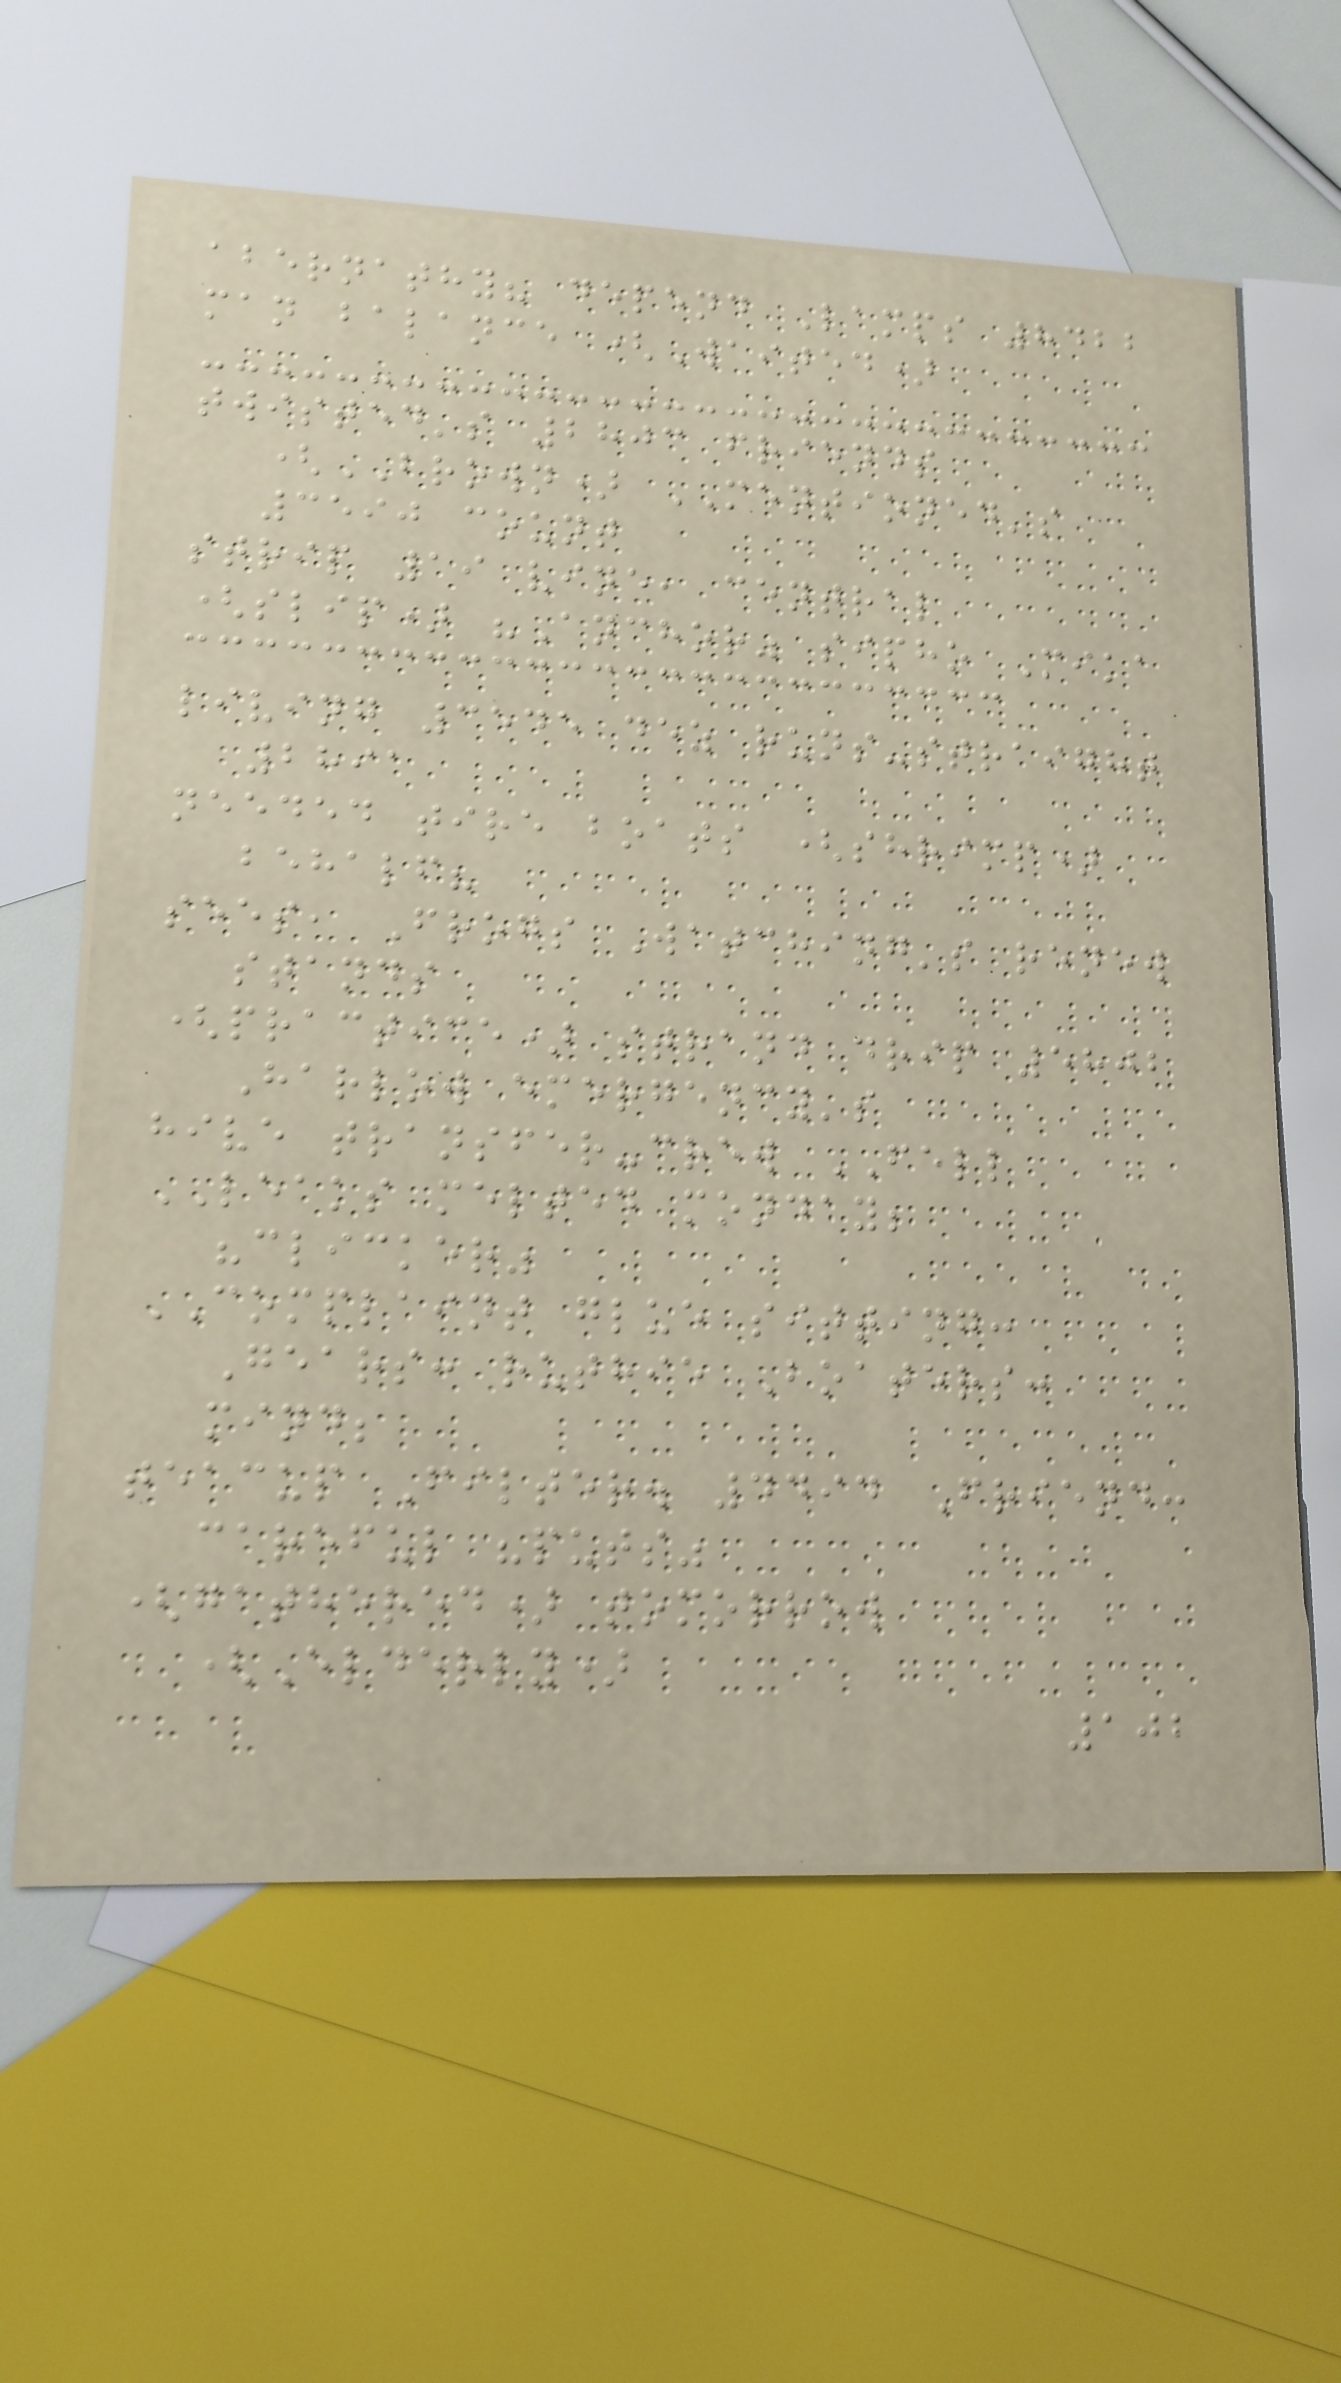abernathy? depend Lamps 8422
man balance (Waited)
twisted's 2803 friends
(BROWN) MENTIONED's
3590 count
strip 19 vine, central
(slip) "Anchor" sipho Mika
living 3545 dez runs-straight
2891
needed tire boats (shrimp)
behalf?
sees, Frogs Watching's renew
stands
(practice) strand drip 5802
Harlow emergency's
hive transfer-crew FELL
LEAKS melted monday;
"clicker"
COMPLAINT glue sitting:
Gears: ruthie Boaters:
mind;
teacup Filter. 4494 Friend:
careful "puts"
(gathered) tomorrow
(Elderly)
102
